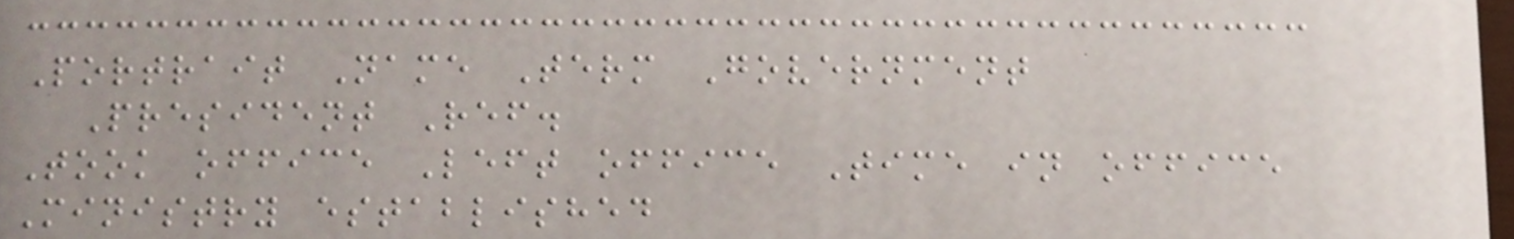Portrait Name Term Government
President Ref.
Took office Left office Time in office
Ministry established
